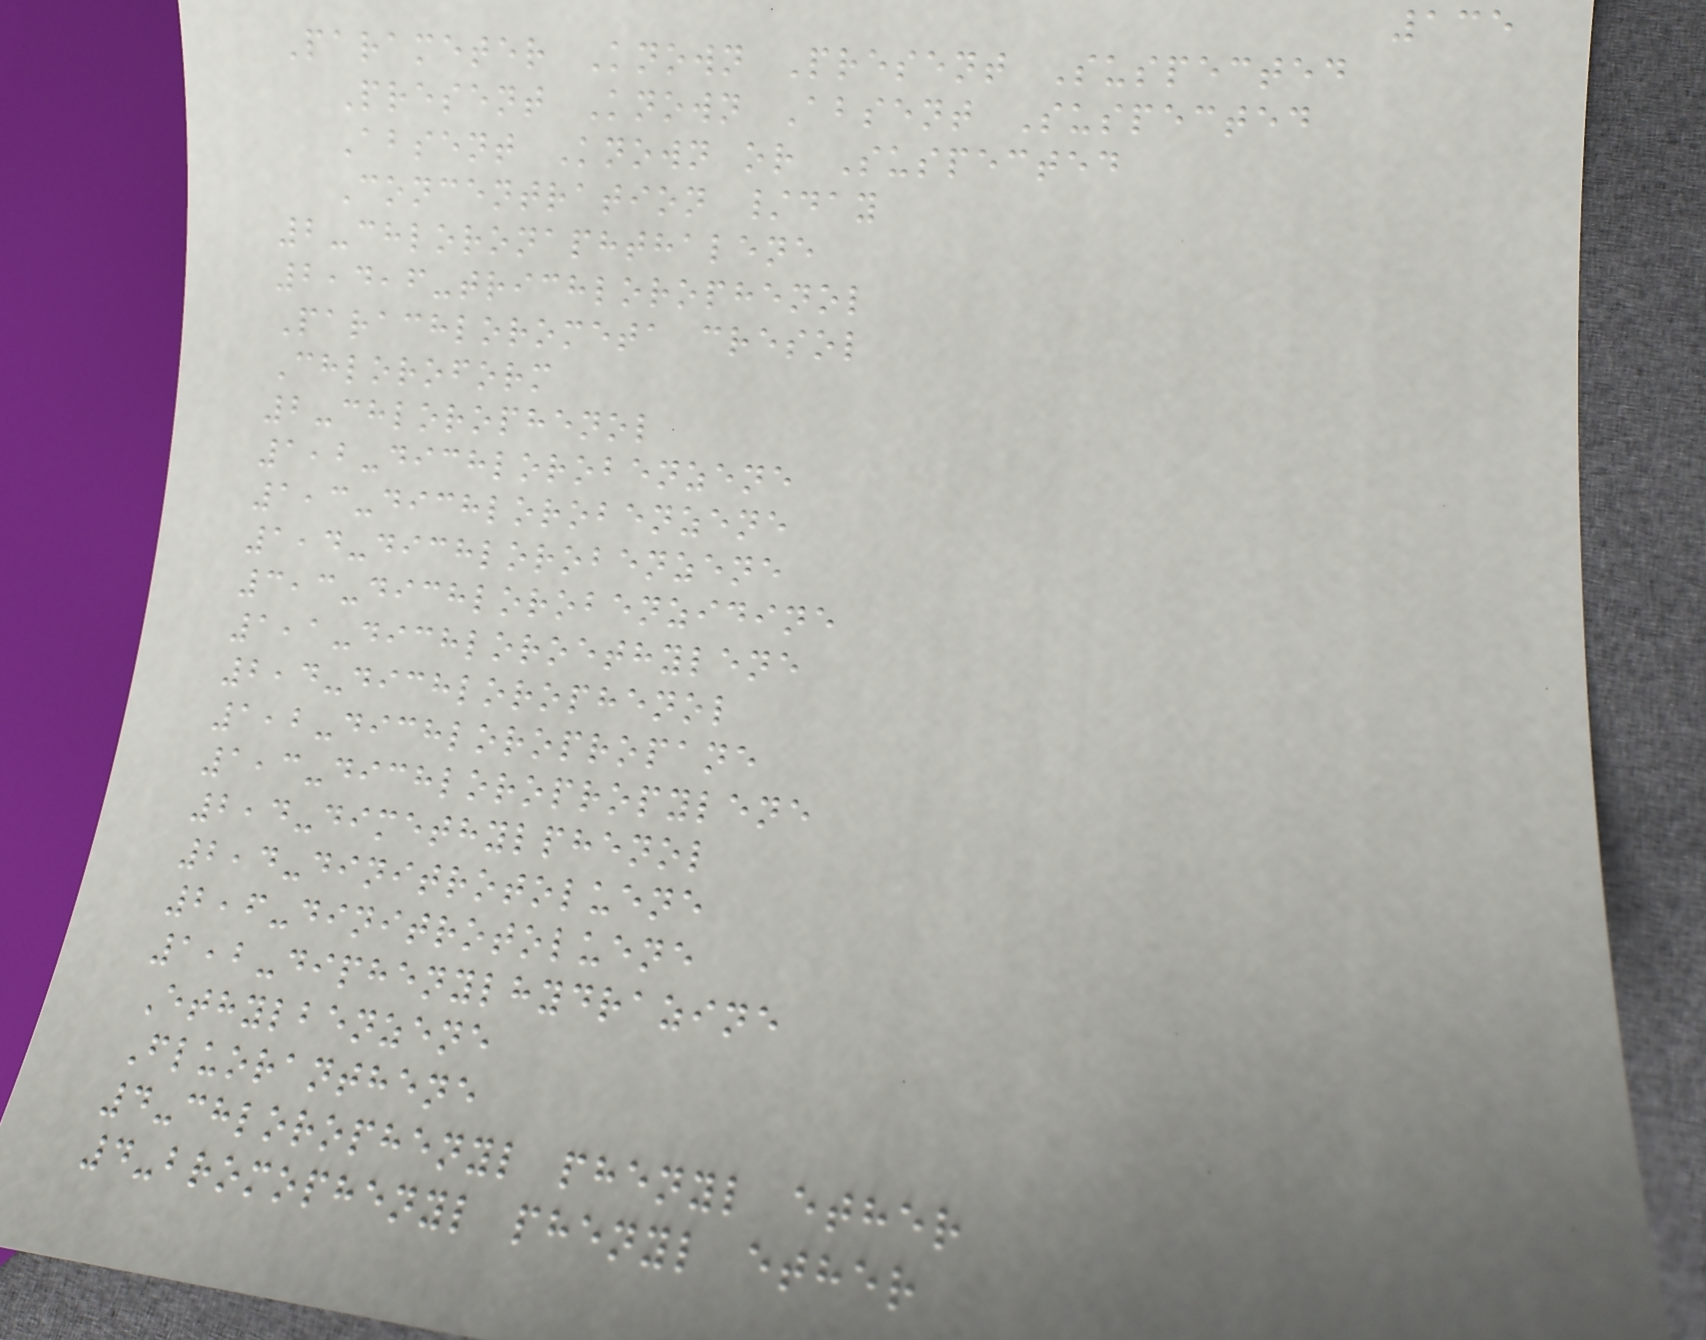135
Parameter Known Present Suspected
Present Known Absent Suspected
Absent Known or Suspected
Concentration /day
2-chloronaphthalene
2,4,6-trichlorophenol
Parachlorometa cresol
Chloroform
2-chlorophenol
1,2-dichlorobenzene
1,3-dichlorobenzene
1,4-dichlorobenzene
3,3-dichlorobenzidine
1,1-dichloroethylene
2,4-dichlorophenol
1,2-dichloropropane
1,3-dichloropropylene
2,4-dimethylphenol
2,4-dinitrotoluene
2,6-dinitrotoluene
1,2-diphenylhydrazine
Ethylbenzene
Fluoranthene
4-chlorophenyl phenyl ether
4-bromophenyl phenyl ether
